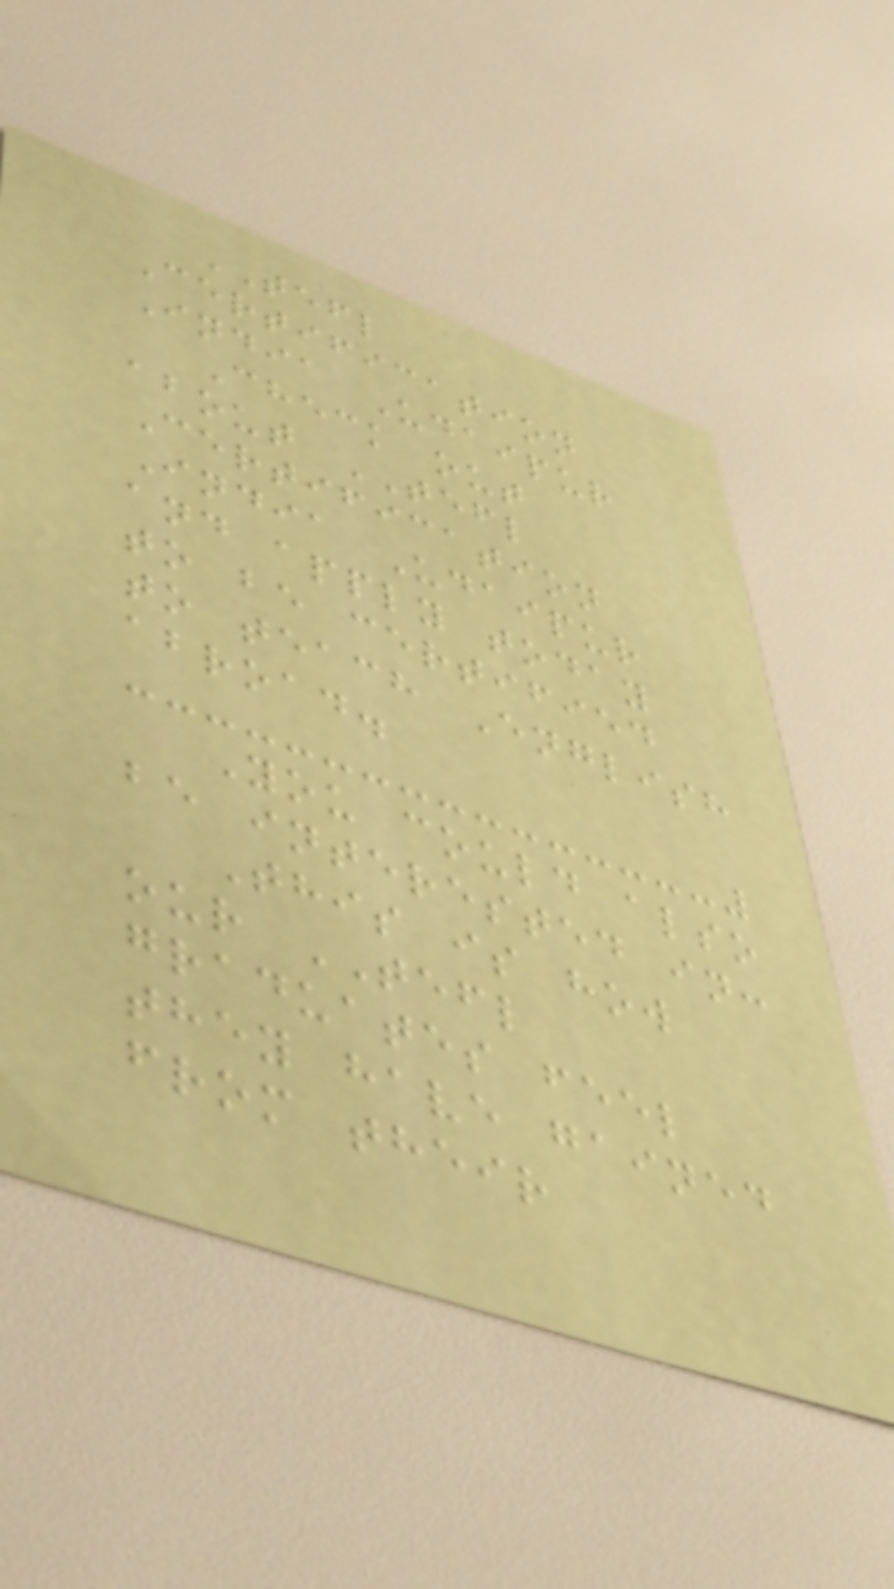TEFL
Certification
India Udaipur
Check out
about TEFL
Certification
India Udaipur
and apply today
to be certified
to teach English
abroad.
You could also
be interested in:
This is how
our TEFL
graduates feel
they have gained
from their
